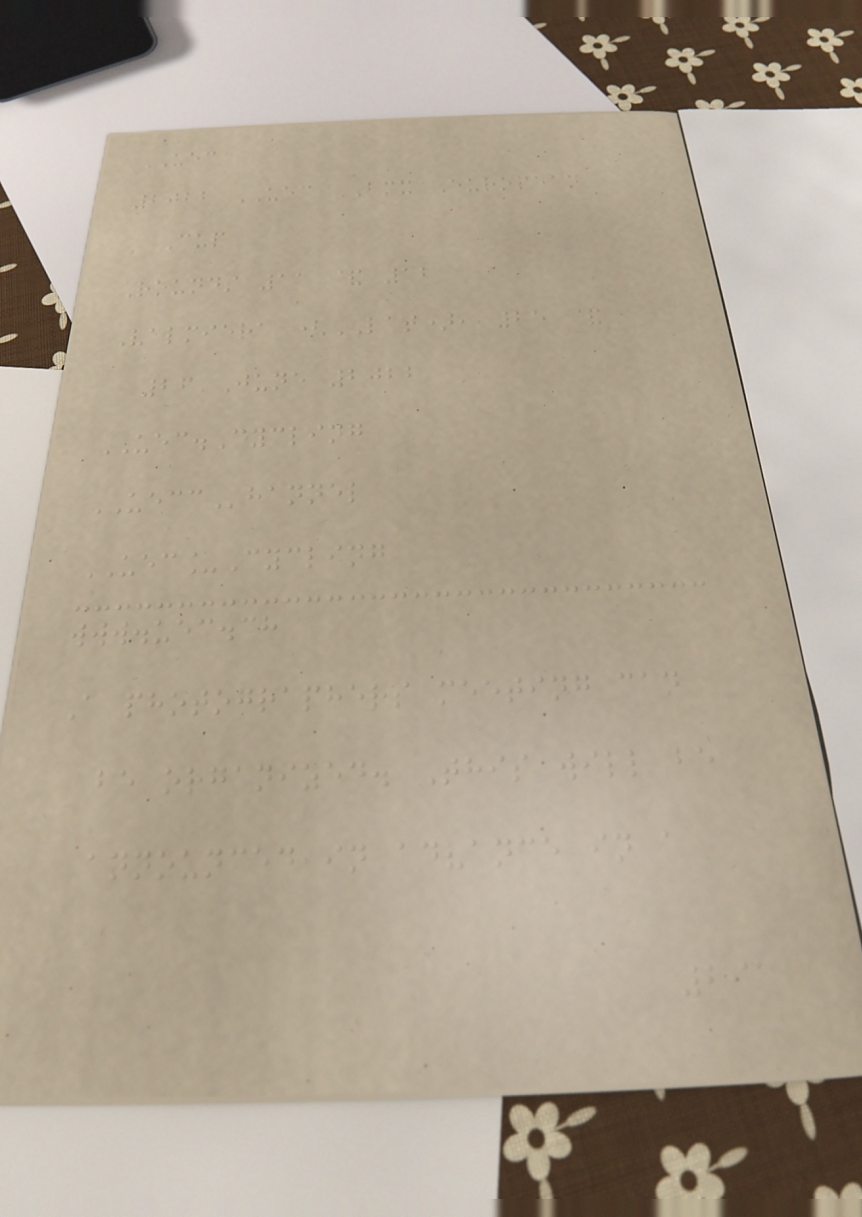UEC
2022 UEC BMX European
Cup
Rounds 11 & 12
Valmiera (LAT), 25 &
26 June 2022
UEC.Cycling
UECChannel
UEC_Cycling
www.uec.ch
A photographers meeting can
be organized. This will be
announced in advance in a
291
